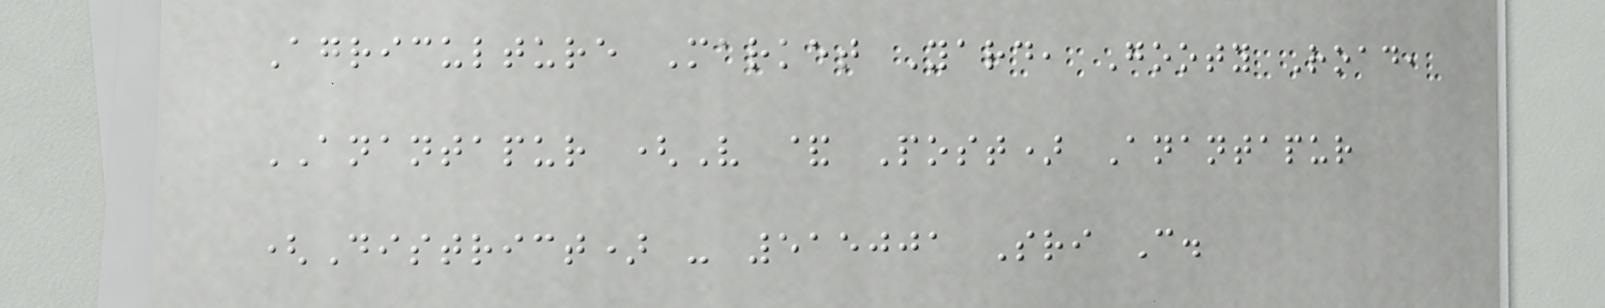Agriculture Market Yard, Gooty Road,
ANANTAPUR (V & Post) Anantapur
(District) - 515001 Sri C.
